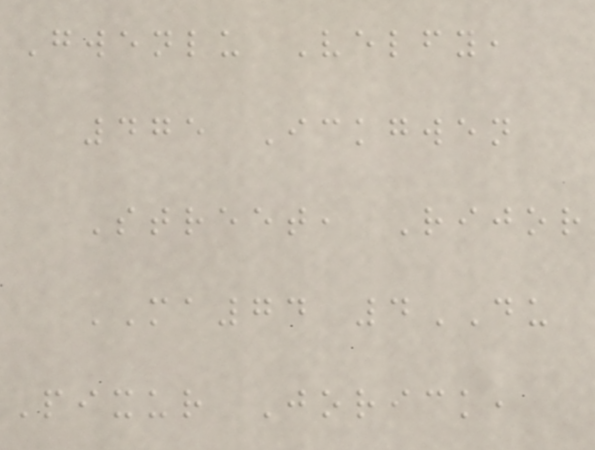Gwenlu Velfy,
475 Ickgwen
Street, Rijor
MA74 4DU
Pixur Jorick,
